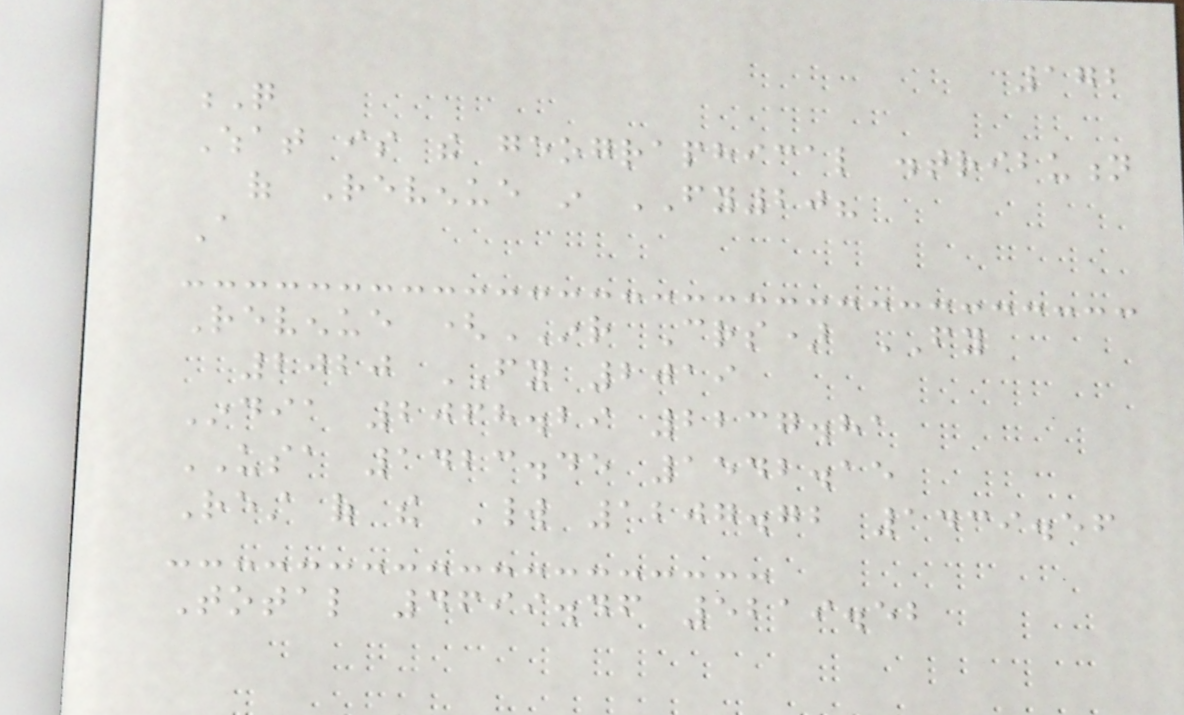172
Q
What is the geographical distribution
of Revenue in FY20?
A
Revenue (INR Crs) FY
2020 FY 2019
India 2068.29 2237.81
USA 1423.45 1542.15
Rest of the World 1207.72 1439.56
Total 4699.46 5219.52
